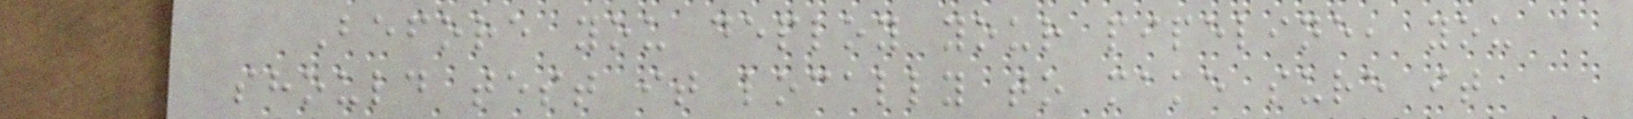Before you deploy your pipeline, you
should test it locally to make sure it
